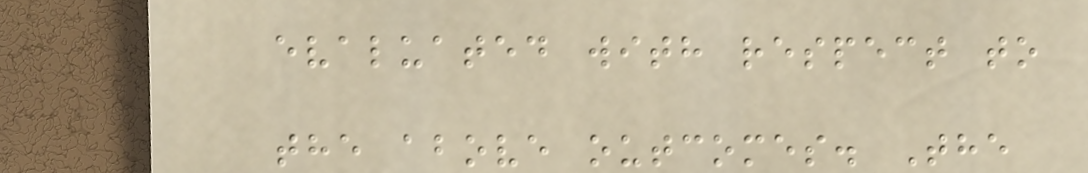evaluated with respect to
the above outcomes. The
